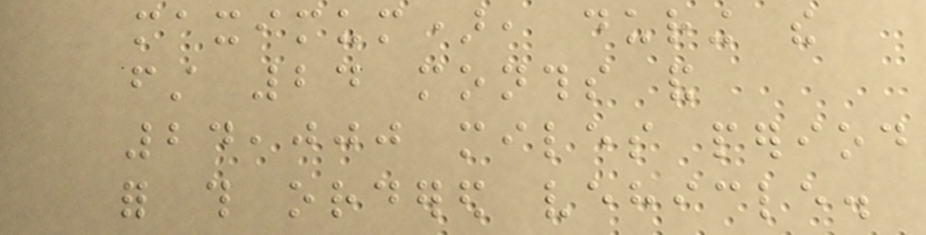maximum), during the
first 24 months and
24,000 miles period
for this ordered vehicle.
